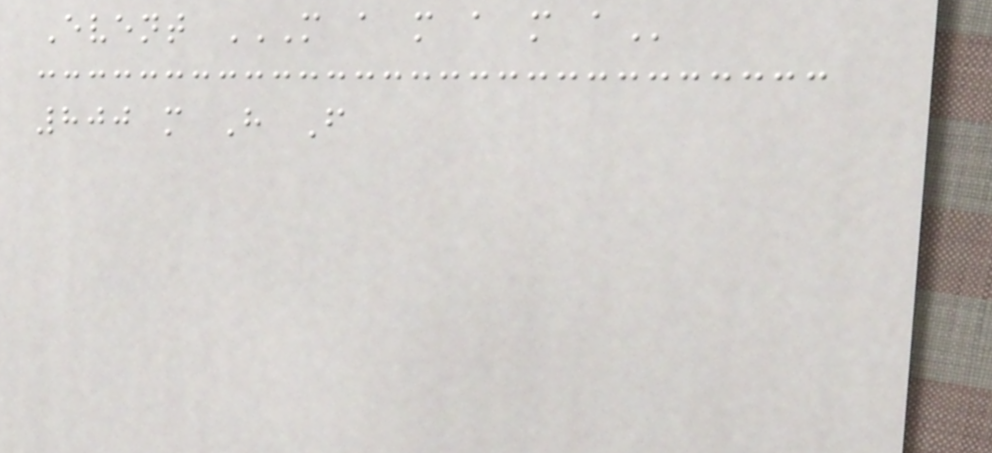Event M A M A M A
800 m H F
